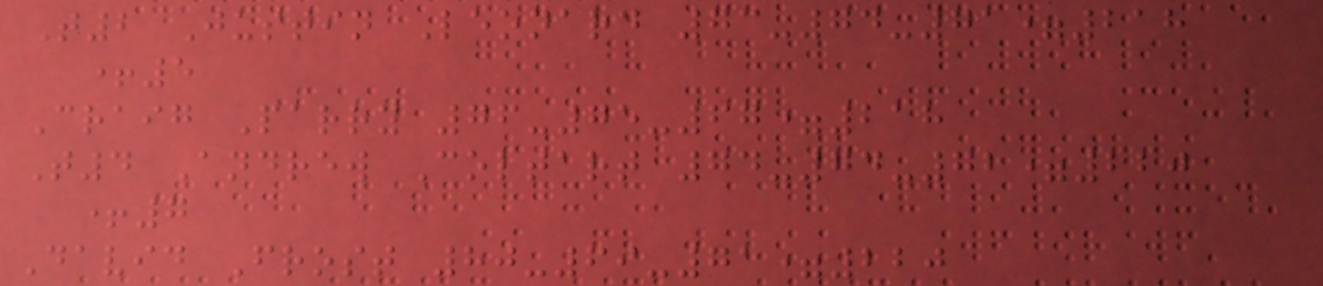T2 Justin Leonard 73-74-71=218
+5
Craig Parry 76-75-67=218
T4 Andrew Coltart 74-74-72=220
+7
David Frost 80-69-71=220
